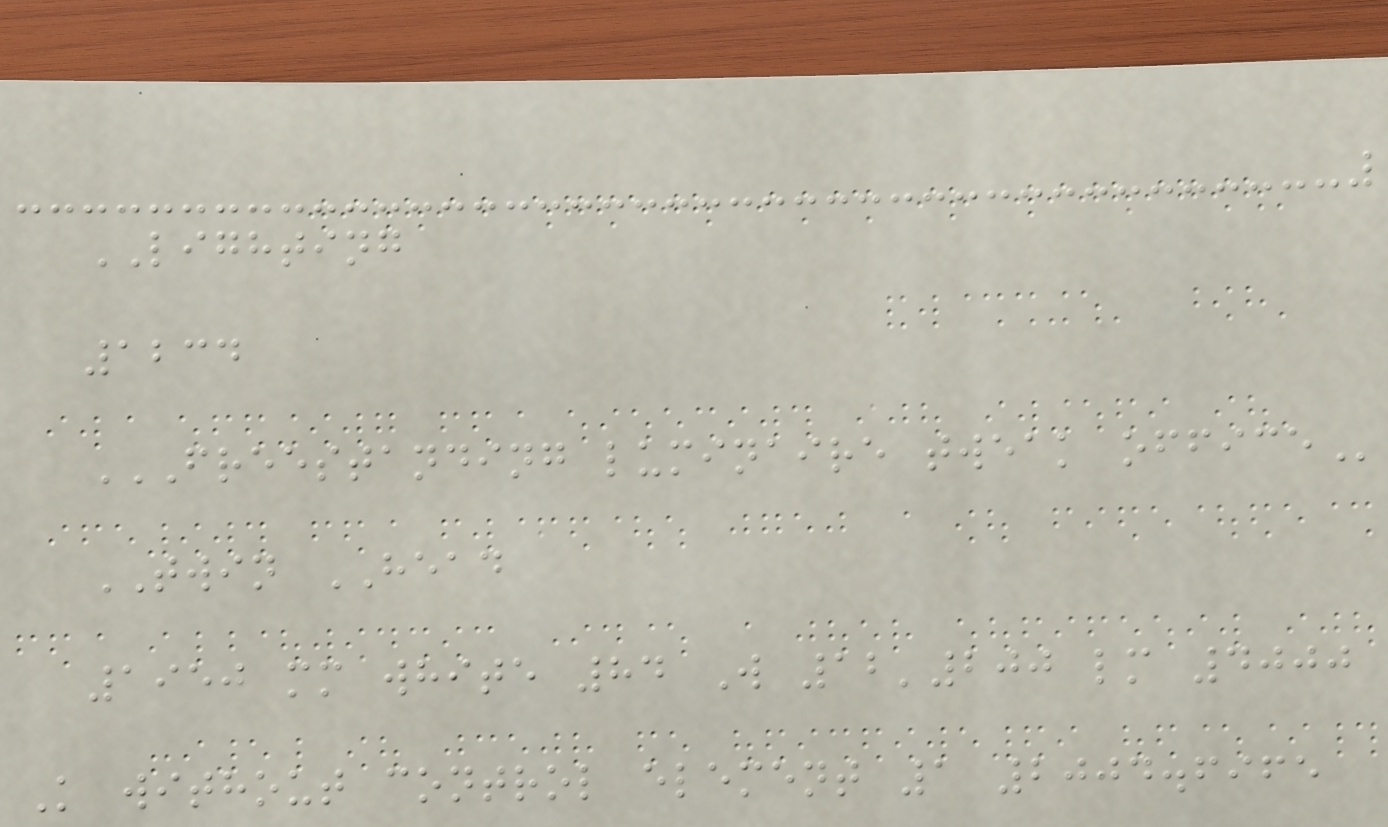LIGHTING
1234
FREESTANDING LUMINAIRE TWEAK OFFICE
TWIN HEAD
1950 mm white 84 W 12'200 lm 4000
K without control element 1 2004.6965
